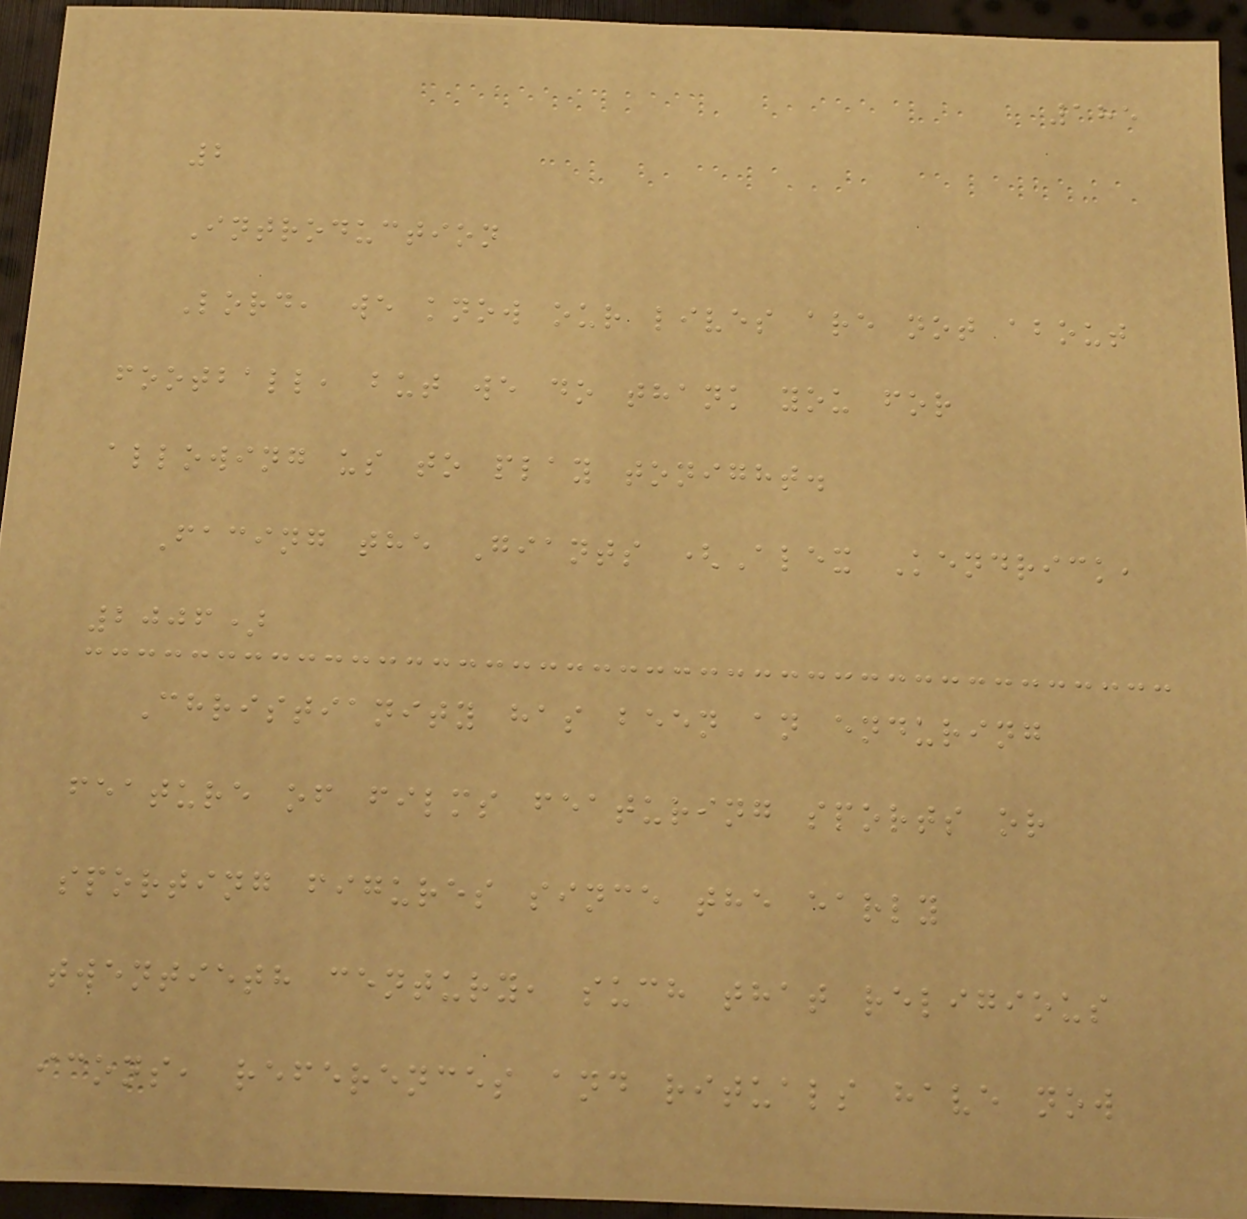185
2
Introduction
Lord, we know our lives are not about
football, but we do thank you for
allowing us to play tonight.
Facing the Giants (Alex Kendrick,
2006)
Christianity has been an enduring
feature of films featuring sports or
sporting figures since the early
twentieth century, such that religious
icons, references and rituals have now
